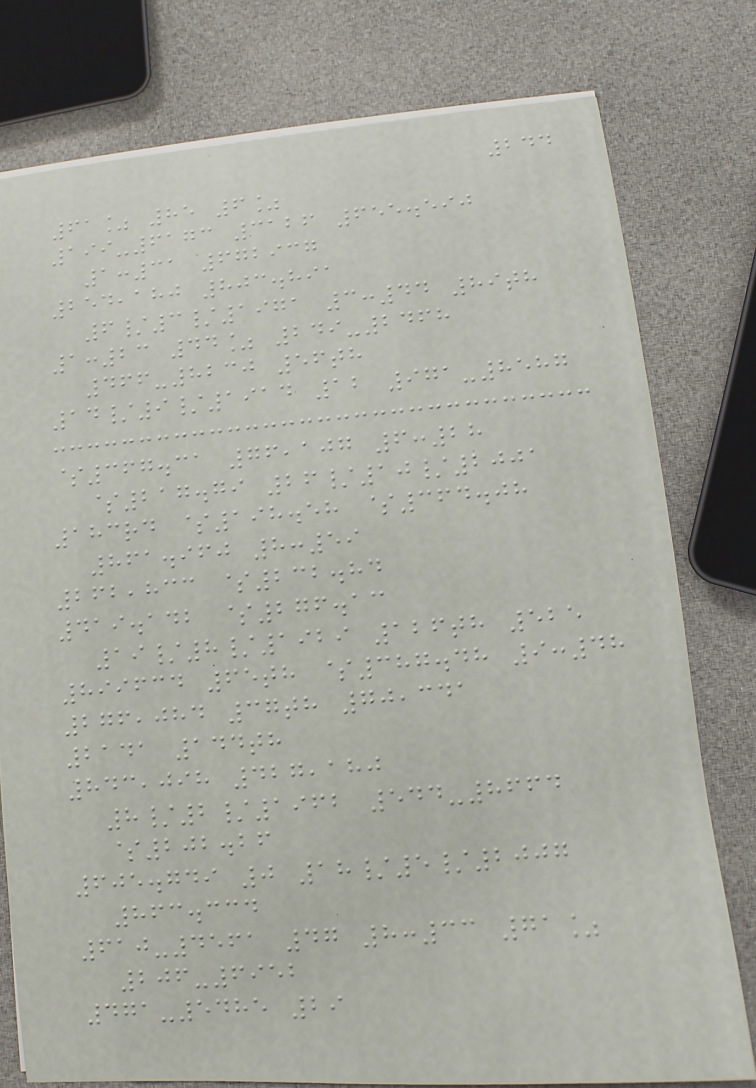244
61% 85 6%
199-6173 3126 655.590
1:31 672937
254,180 803.891
6/3/1971 3:44 89th
1:23 44% 249-2468
466-8230 56th
14/9/1914 12 971-8587
$367.31 76,107 6:28
$217.79 26/10/2001
183rd $198.58 $364.08
861.960 8:59
262,833 $232.84
419.142 $276.13
19/8/1929 126th 525
899634 65th $387.48 9:48
276,084 37th 70,341
2141 144th
843,098 427,180
8/2/1962 544-8664
$202.26
605.749 0 18/5/2007
863.334
610-4561 47 8:33 71%
206-6952
471-5485 29
